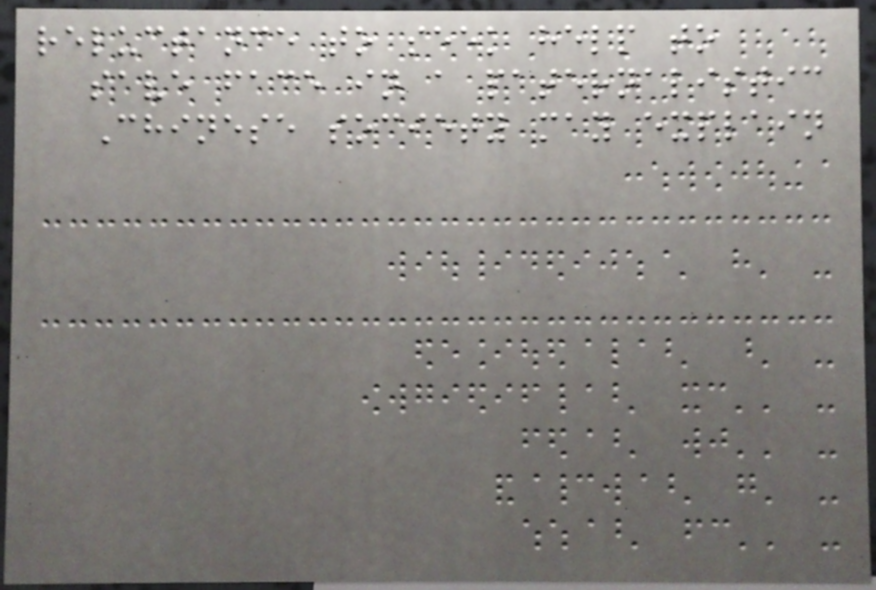reluctance to seek help to
save face in a paternalistic
Chinese society may explain
